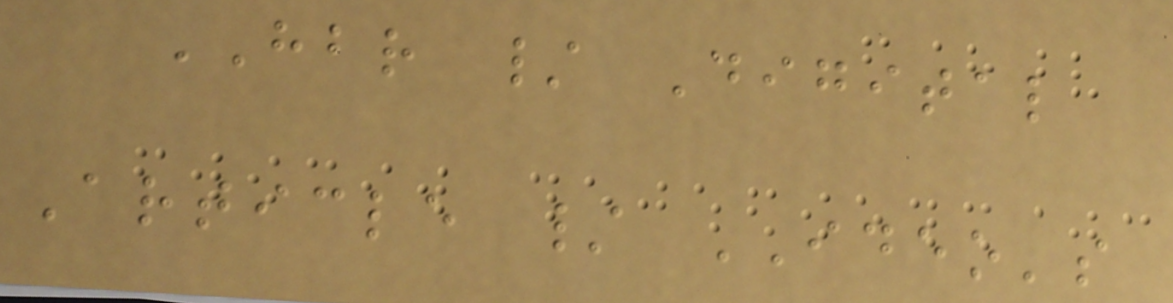HBR / Digital
Article / IDEO's
